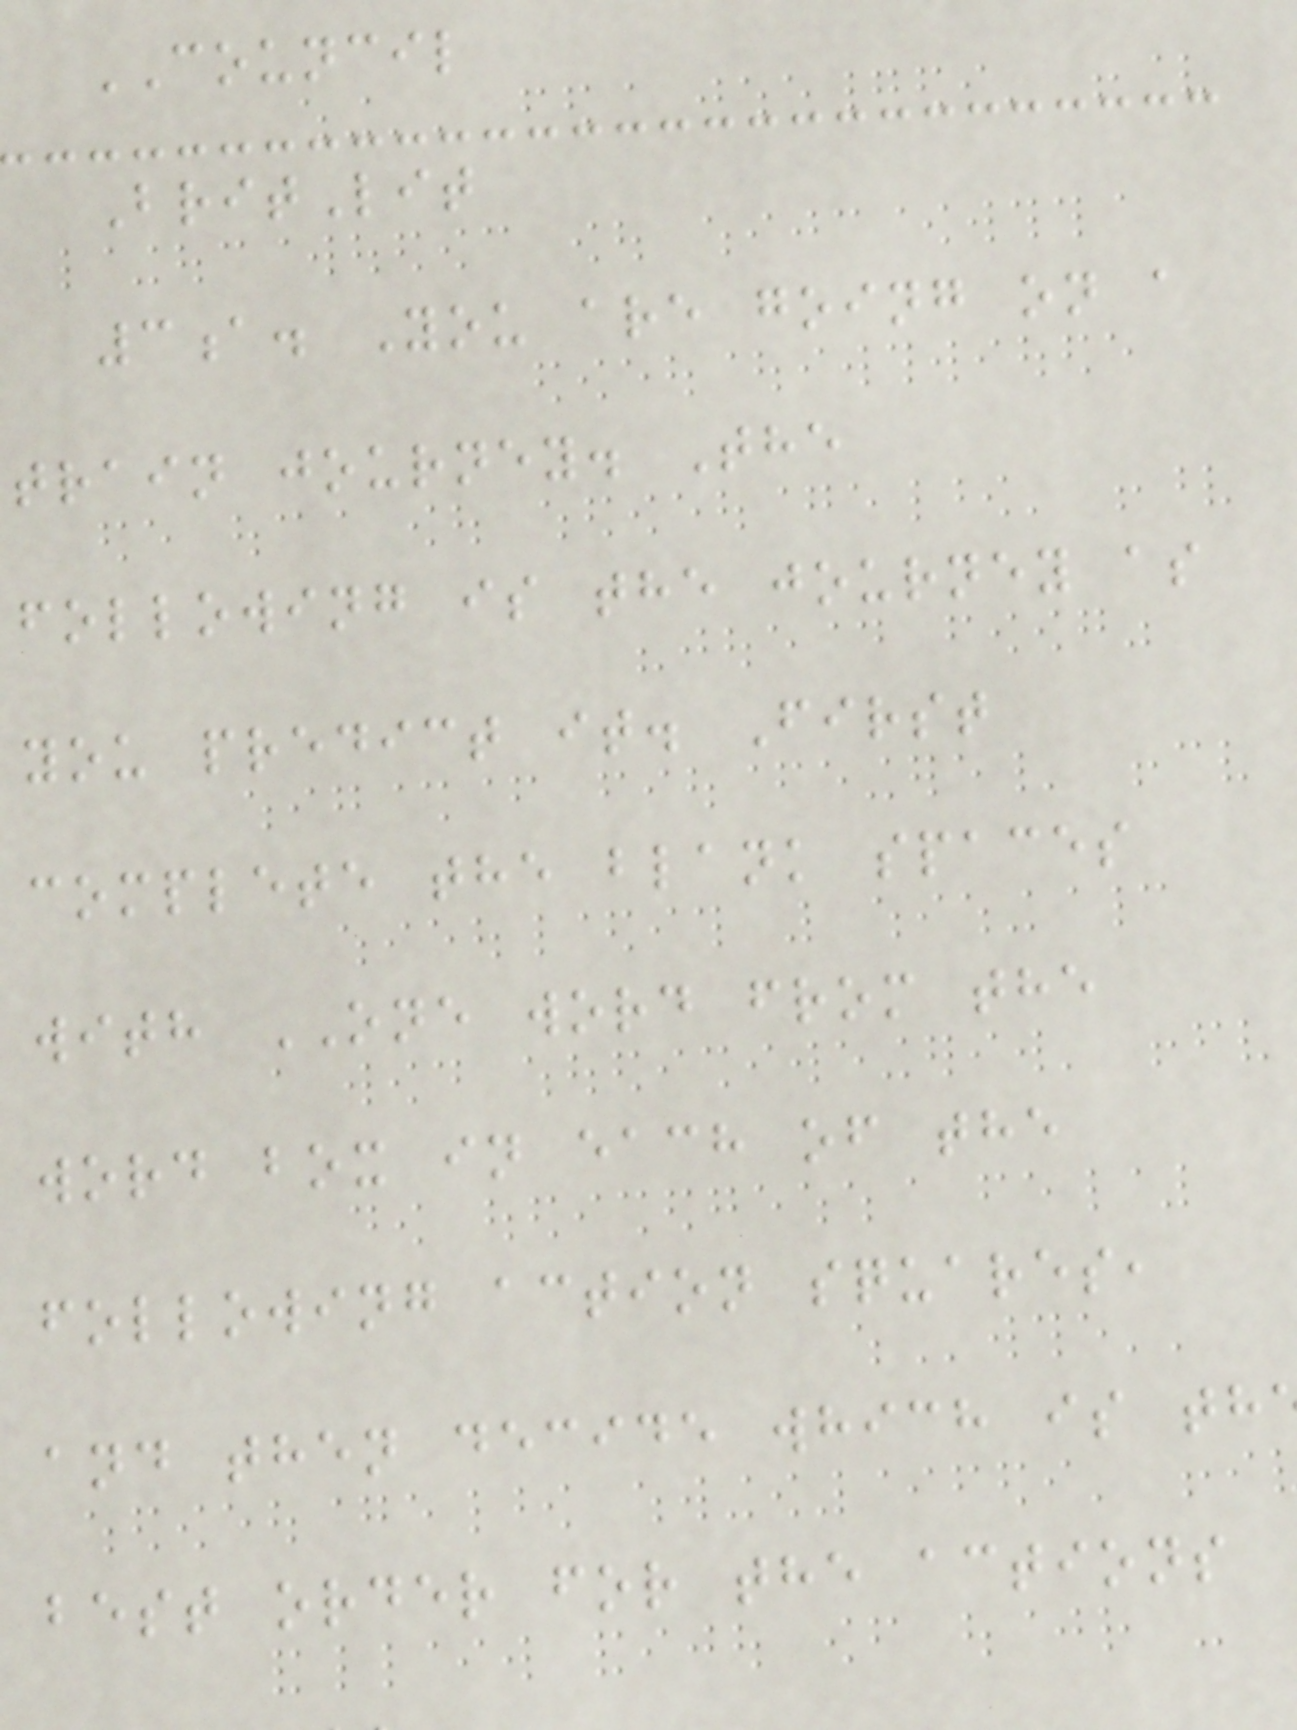COUNCIL
BritLit
3a. You are going on a
train journey. The
following is the journey as
you predict it. First
complete the blank spaces
with ONE word from the
word box in each of the
following action squares,
and then decide which is th
best order for the actions
